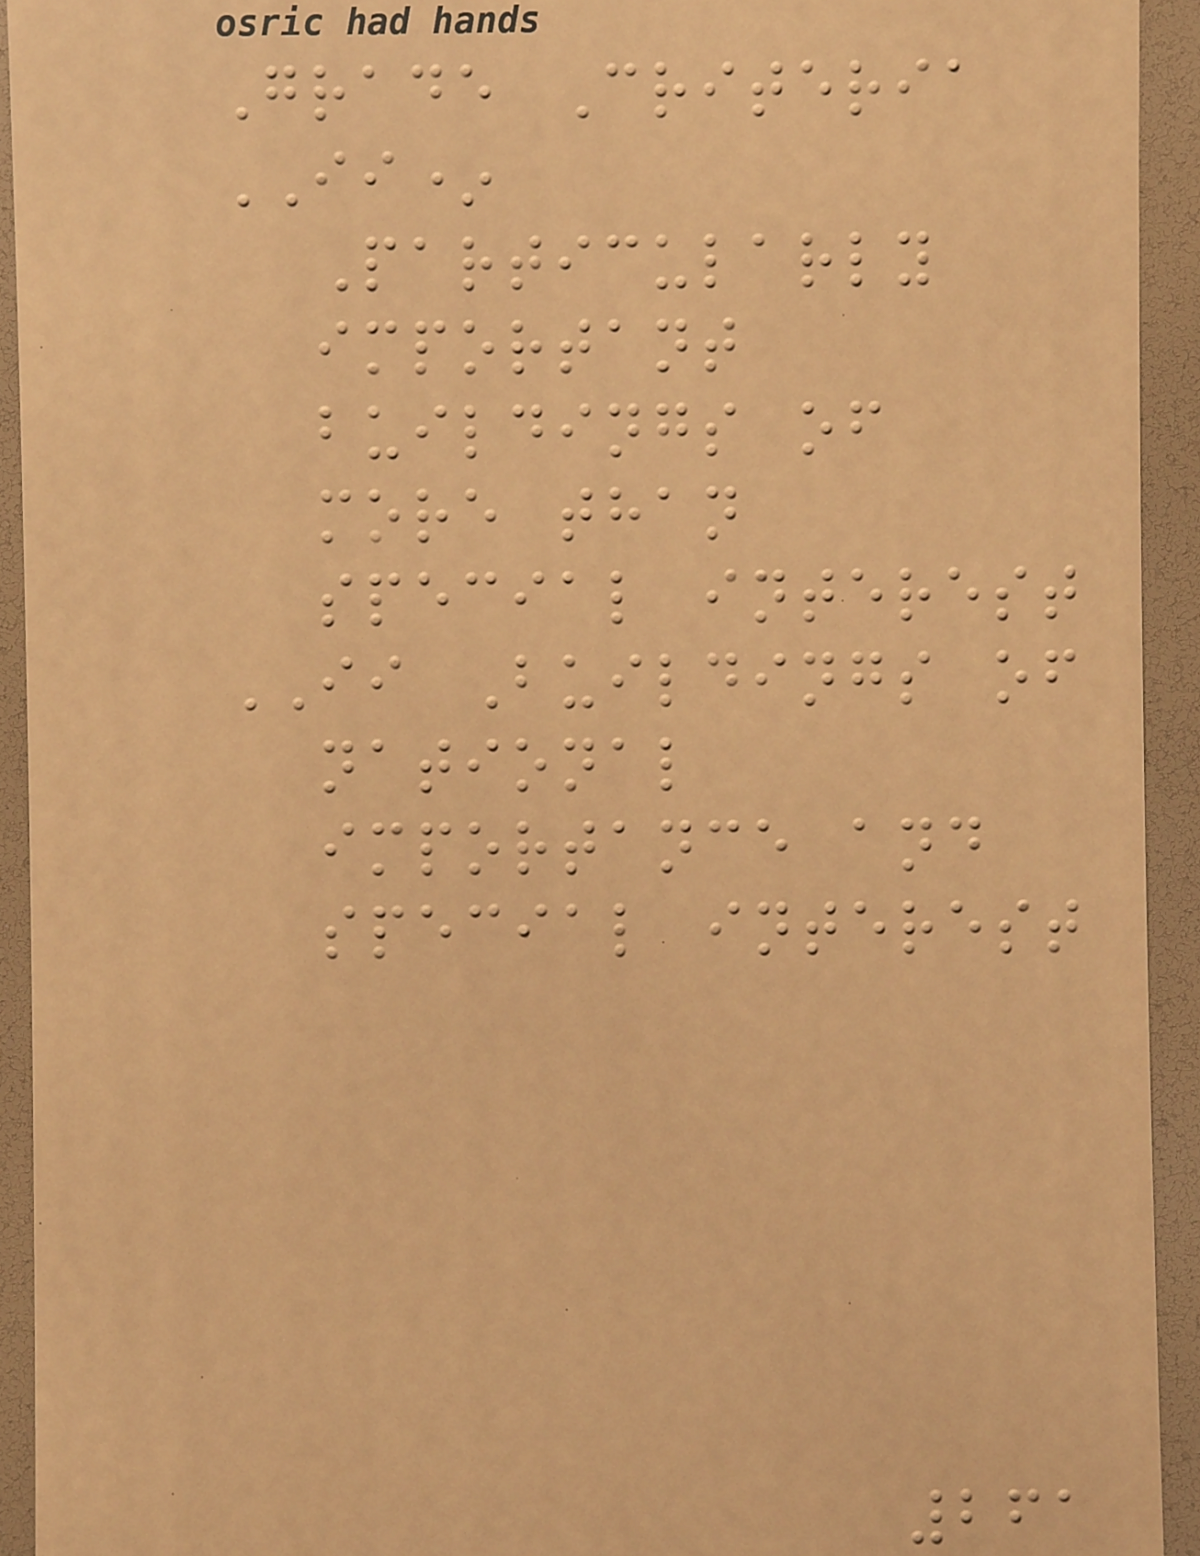Grade Criteria
II*
Particularly
important
buildings of
more than
special interest
II Buildings of
national
importance and
special interest
261
